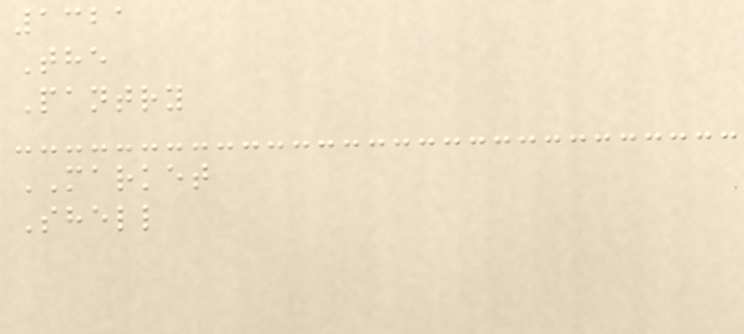1321
The
Pantry
MARKET
Shell
